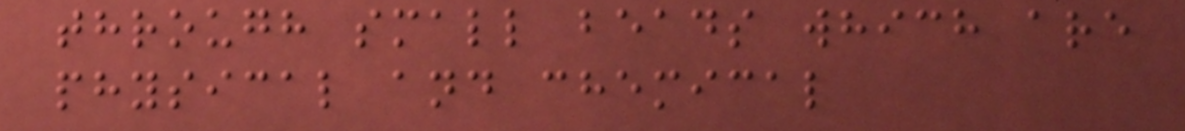through small beads which are
physical and chemical
